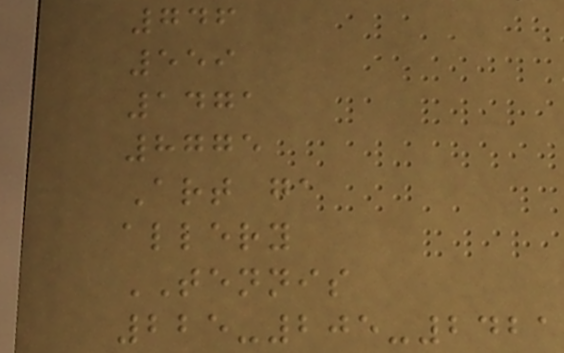746
559
1471
8775
Art ga
allery
TENNIS
225-205-2421
